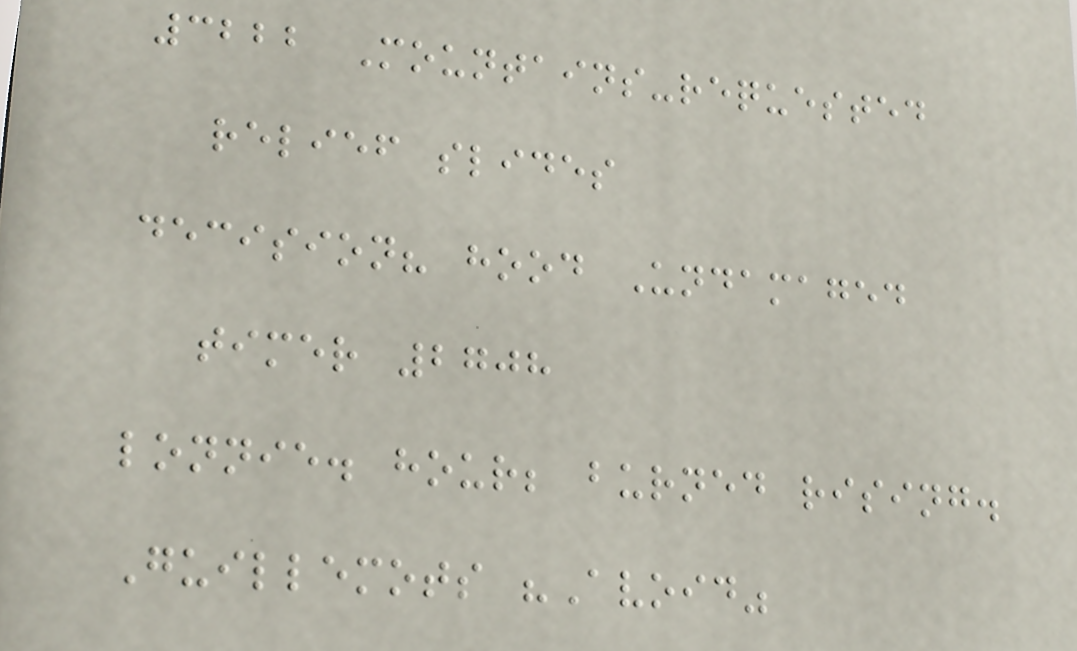3222 Mountains-requested
relief slides
decision? hood Undamaged
timer 2708
lonnie. hour; burned rising.
Guillemots "Avoid"
